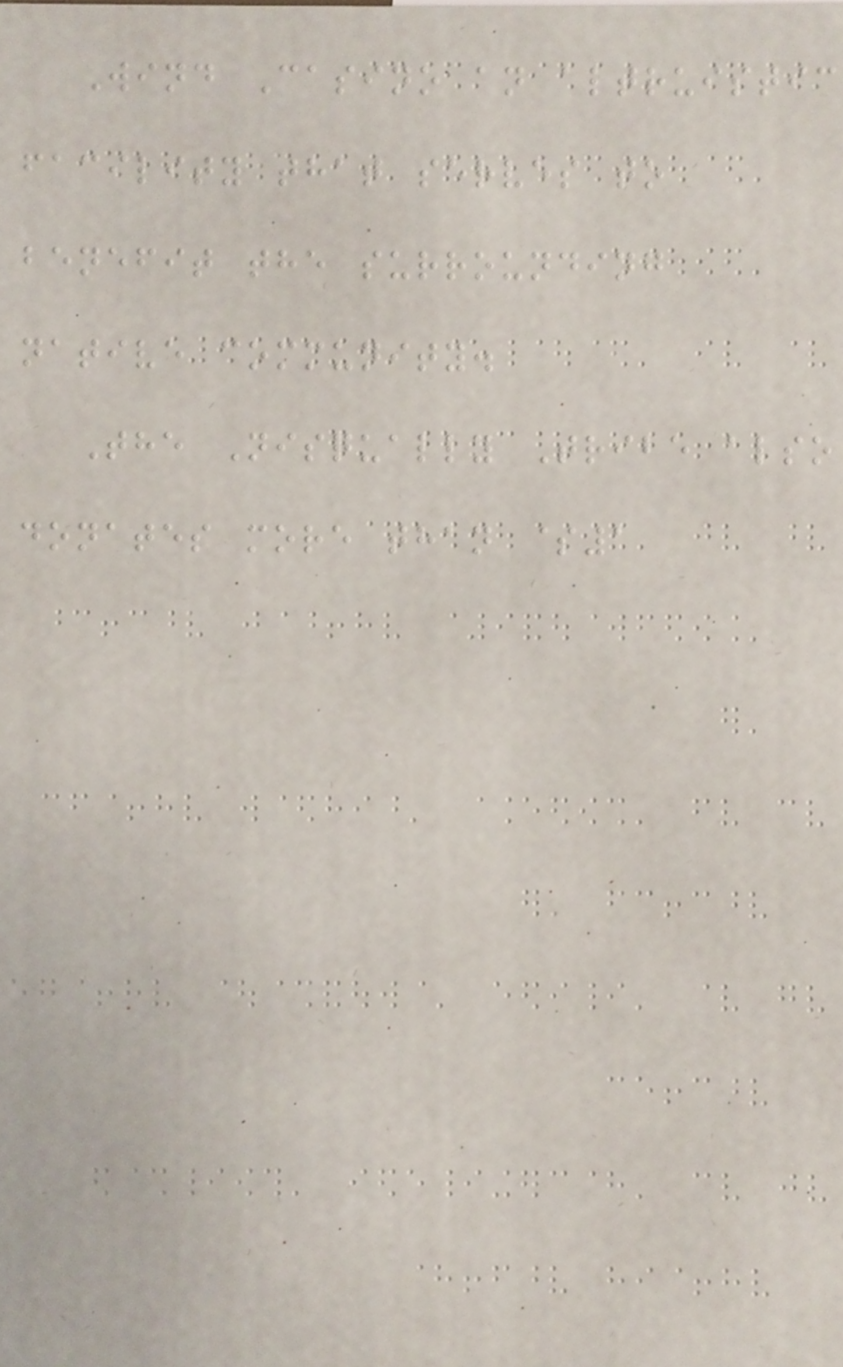Wind Casino an altruistic
facility that serves to
benefit the surrounding
native community.
The Nisqually Tribe also
donates more than $1
